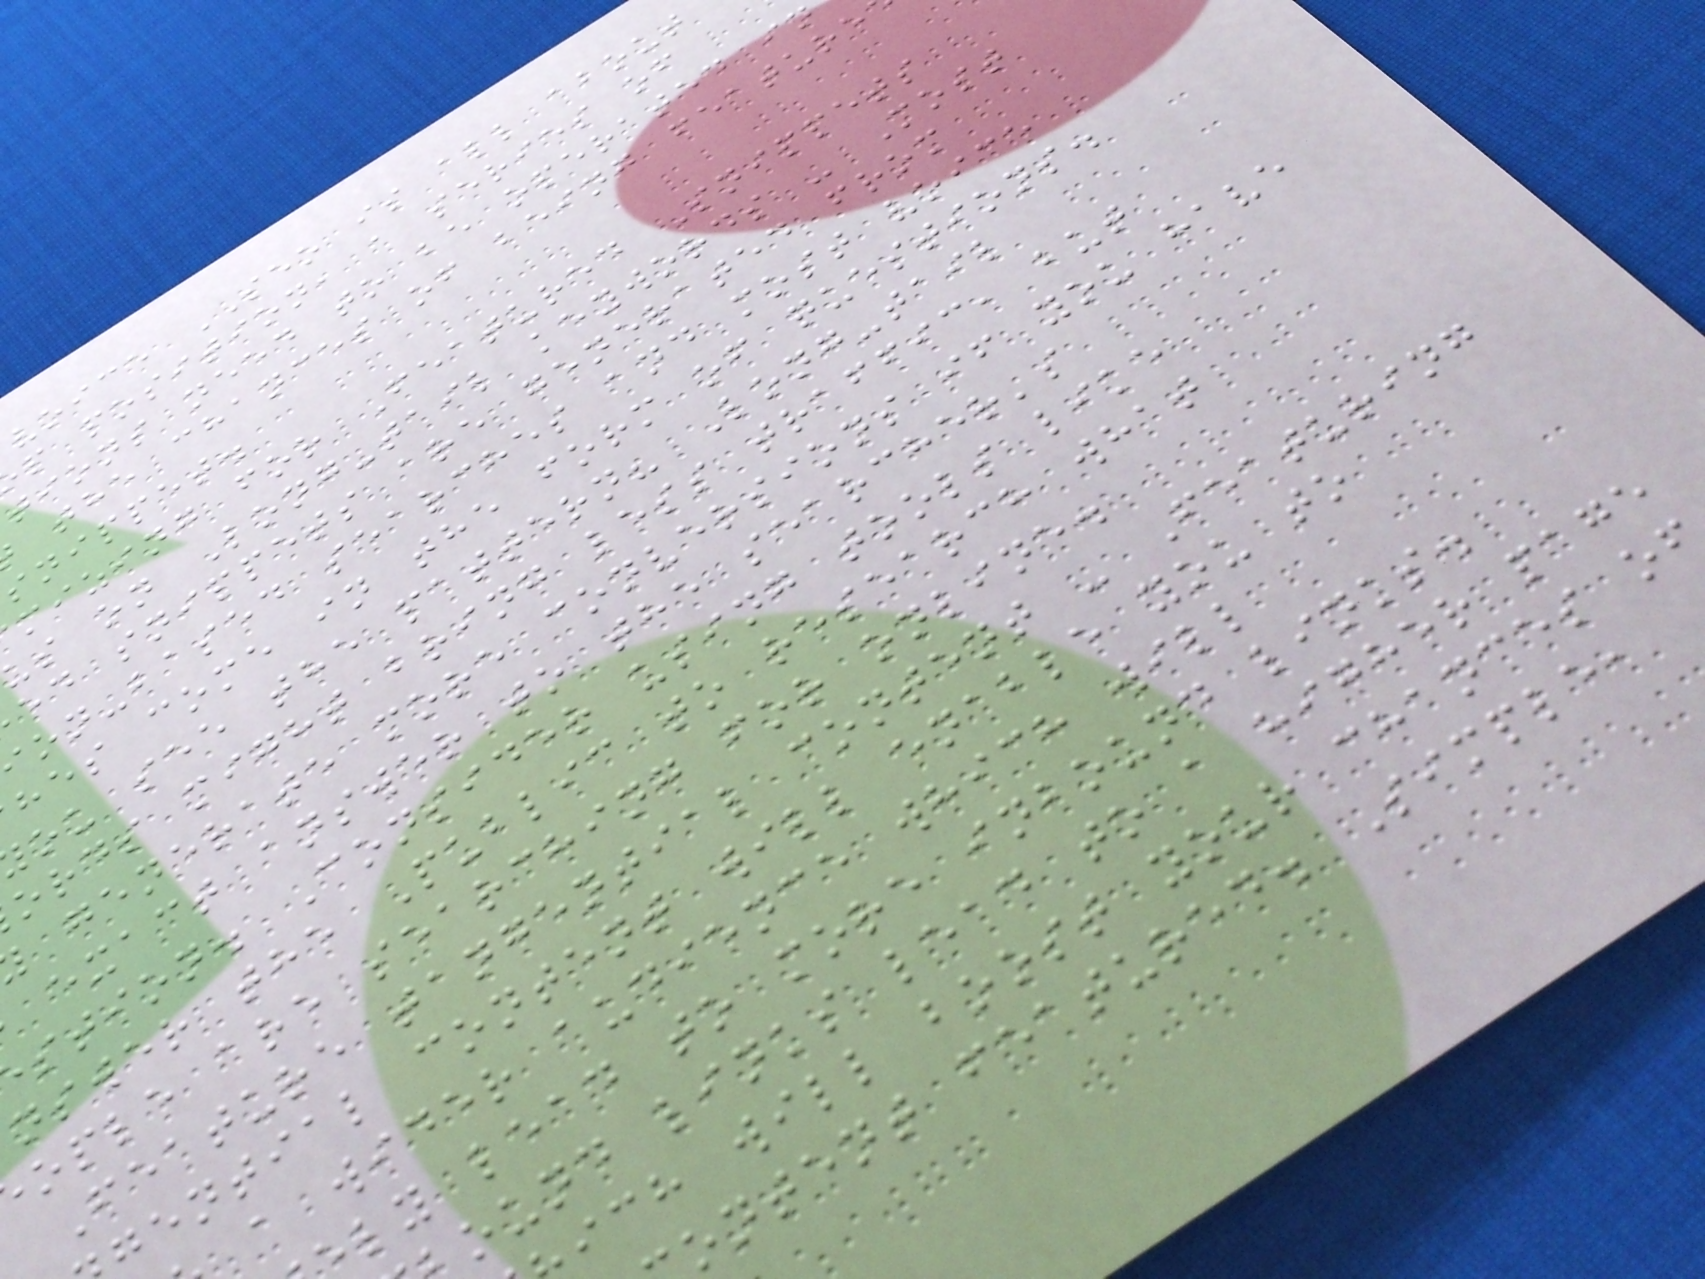voice SEO is all about
p position, a series of
tions need to be operated in
the chances of being feature
snippet.
mizing for Featured Snippets
us on Long-tail keywords - Most
ed snippets are generated from
on-based searches and most voice
hes come in the form of questions.
ou see the pattern? Long-tail
ords might bring less traffic, but
generate more conversions if you have
exact answer to the searcher's
stion. Consider using tools like
nswer the Public to research what
ople are searching for online.
Feature tangential content - Featuring
gential content will enable you to
a wider audience which will
ly lead to more inbound links.
ound links lead to a higher page
ich will boost your chances of
ontent featured. Simple,
